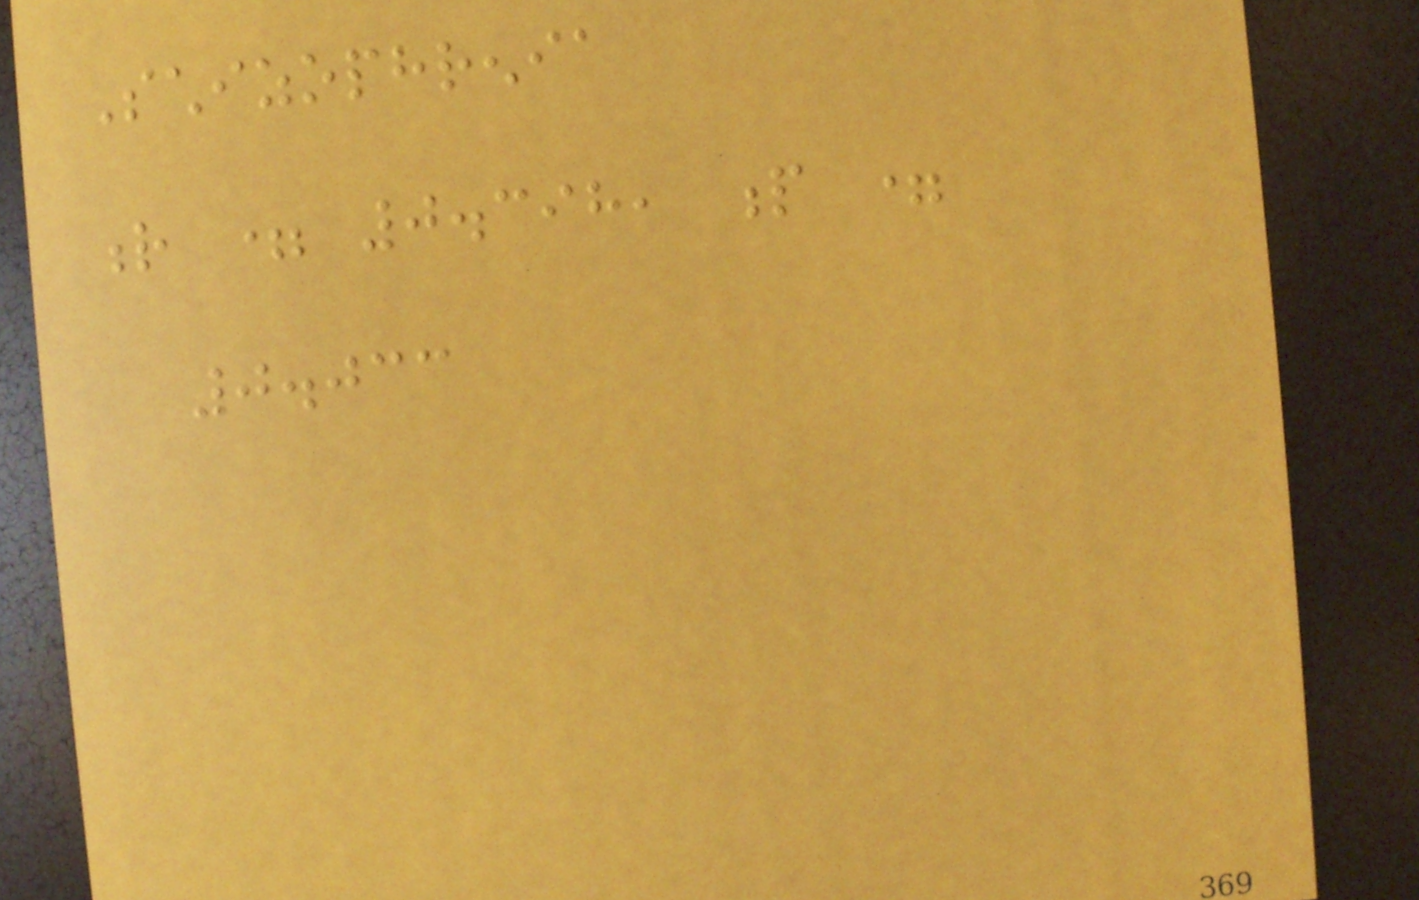Schizophrenia
r = 0.398, p =
0.033
